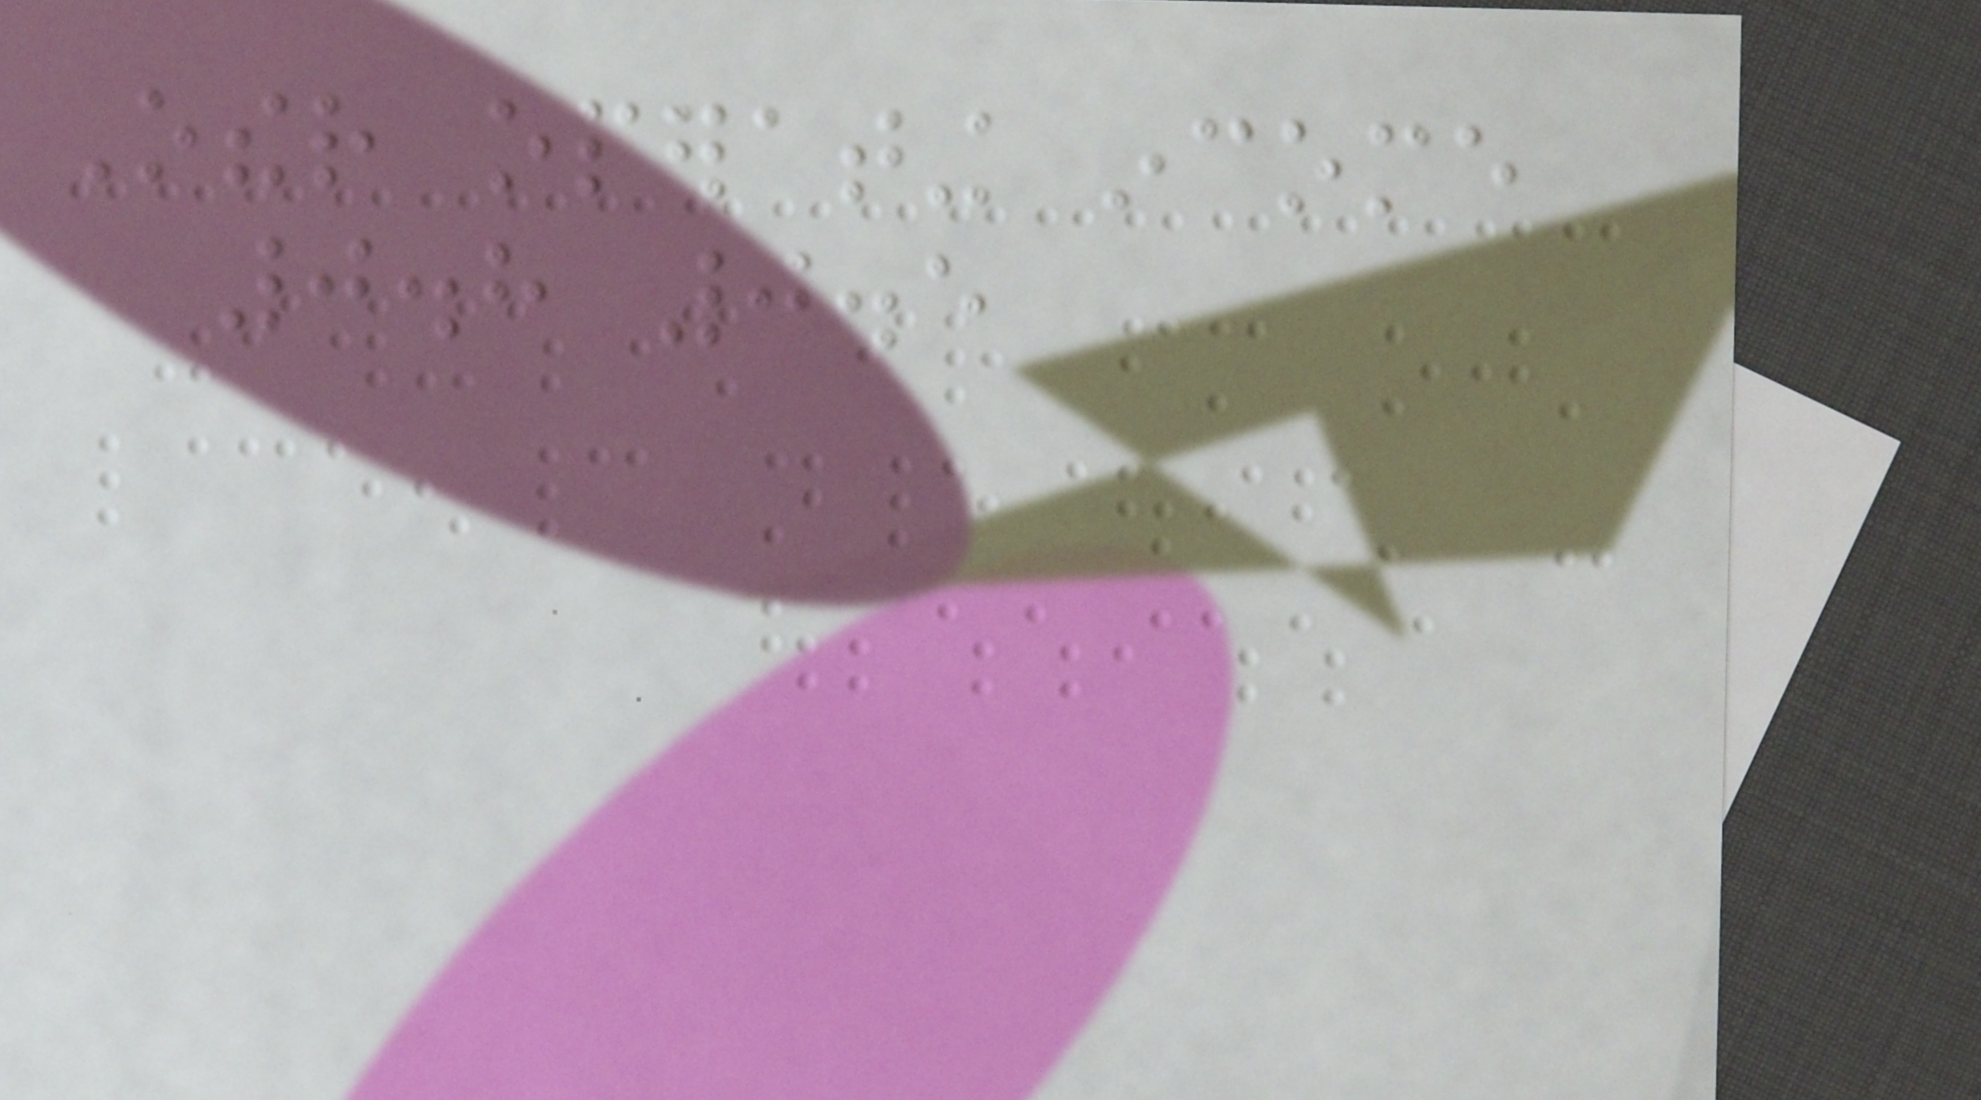Other operating income
0.8 0.5
